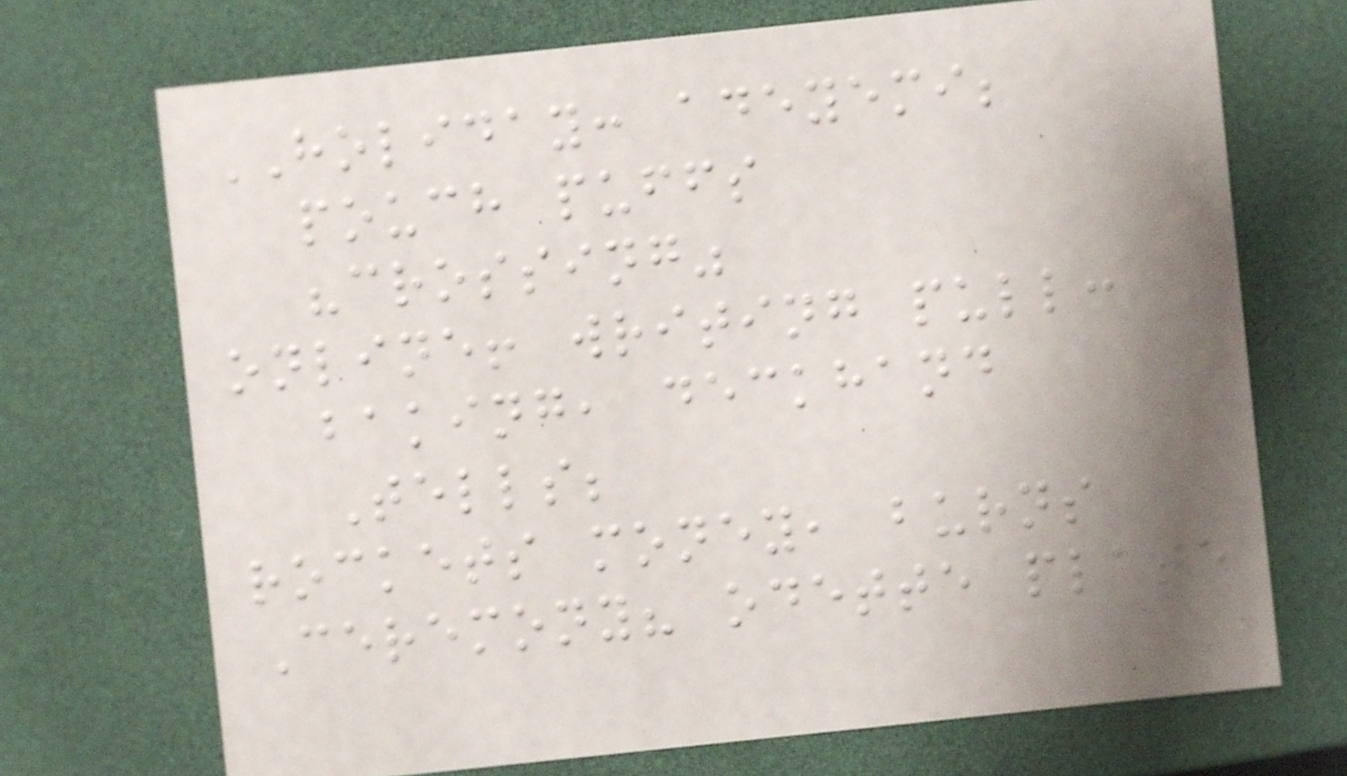HOLIDAY: adeyemi;
pouch puffs
"crossing"
online! writing pull:
baking, deckhand
Tells;
rockets money, burns
Ceremony? odette plate
